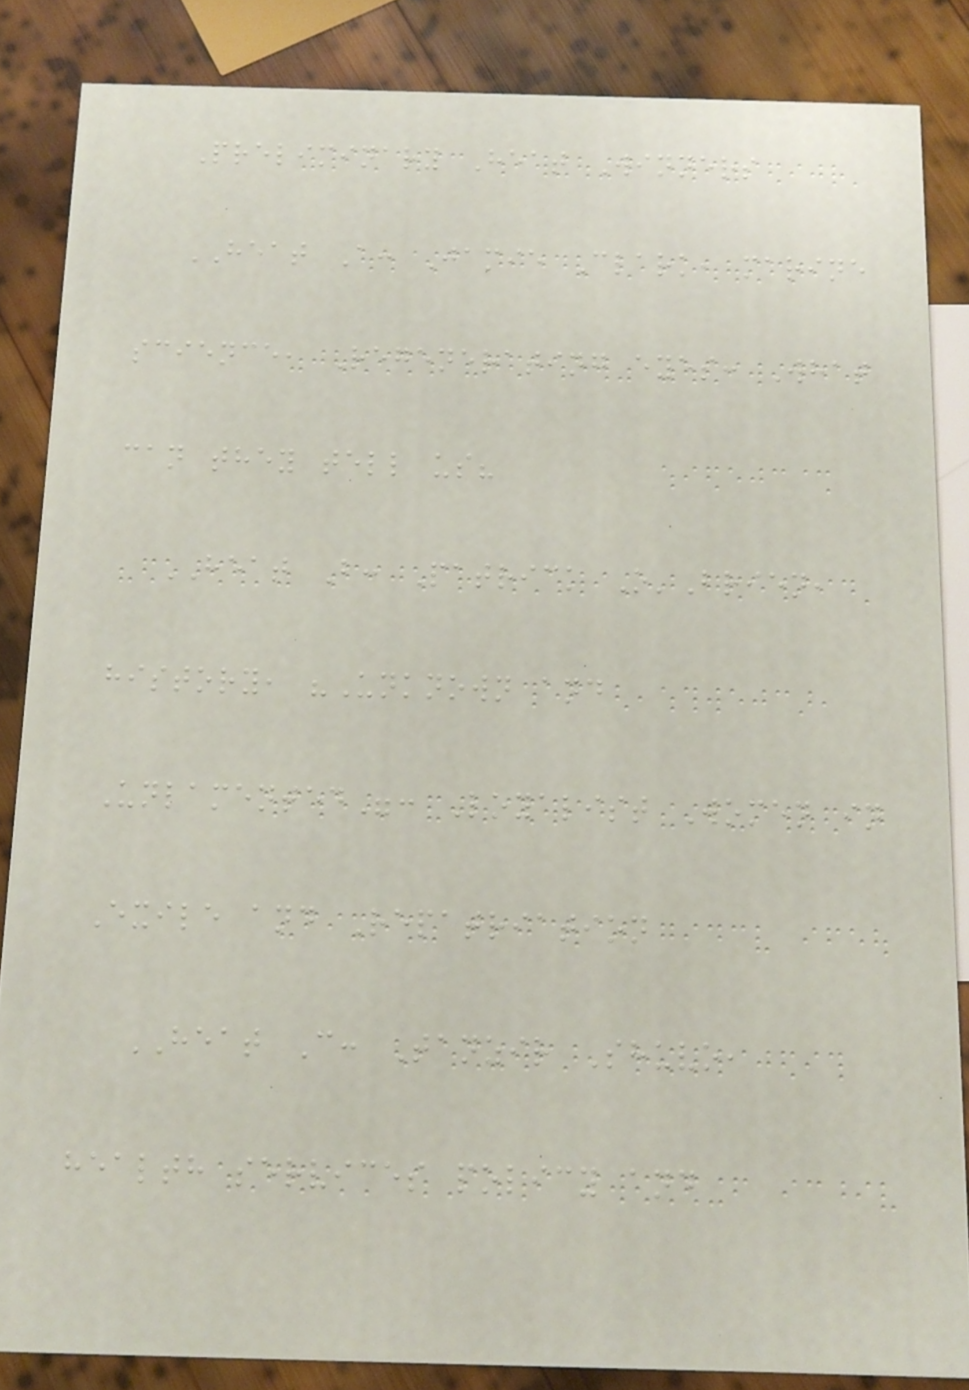Preliminary Heat Winners
HEAT A: Jamie Clark, marine
science, Regenerating eyes: What
can they tell us?
HEAT B: Patrick O'Brien,
history, "Unknown and
Unlamented": Loyalist Women in
Exile and Repatriation
HEAT C: Tanzir Shuvo,
health services policy and
